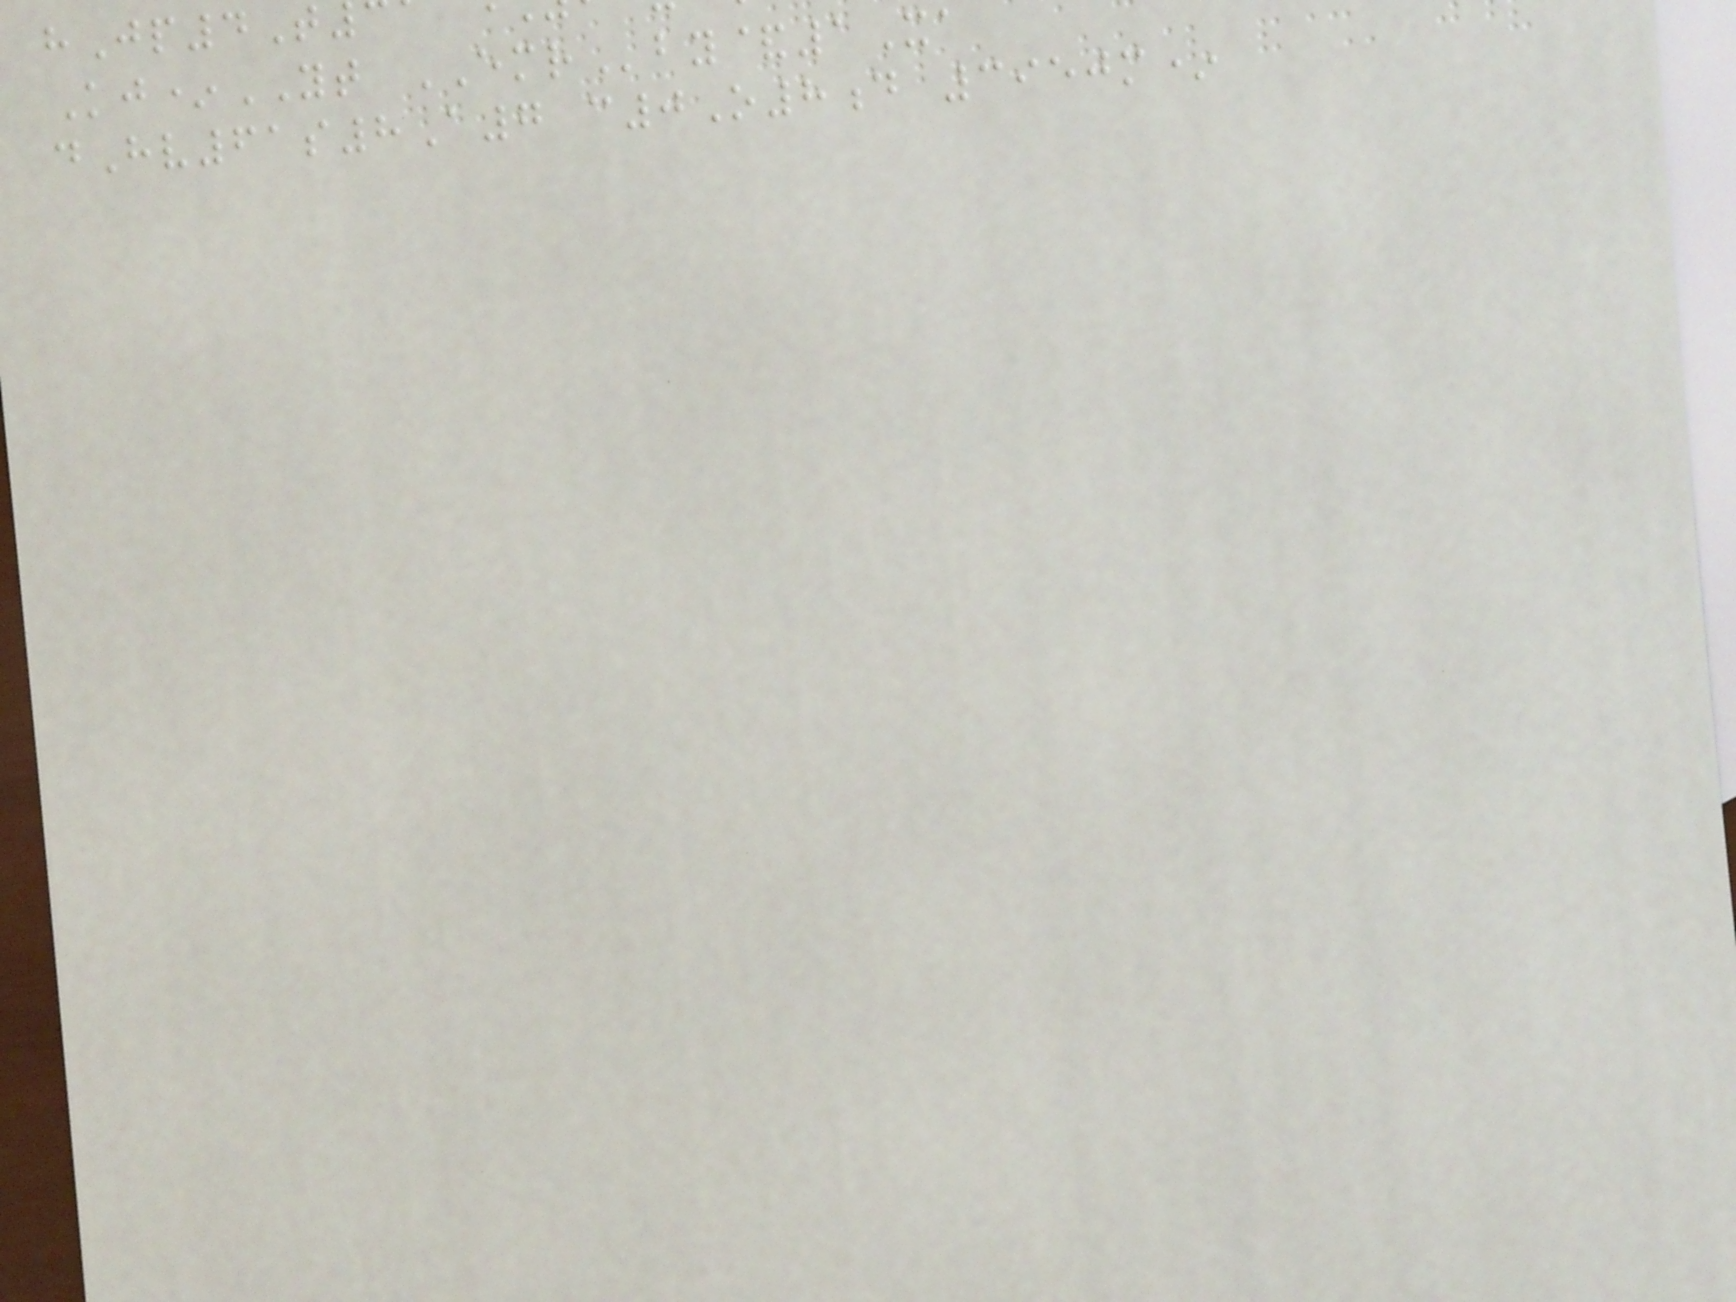hJp4T
Kj*YT EMRby&1Xa
dHv61s8A7 c0O8d 3950m*
